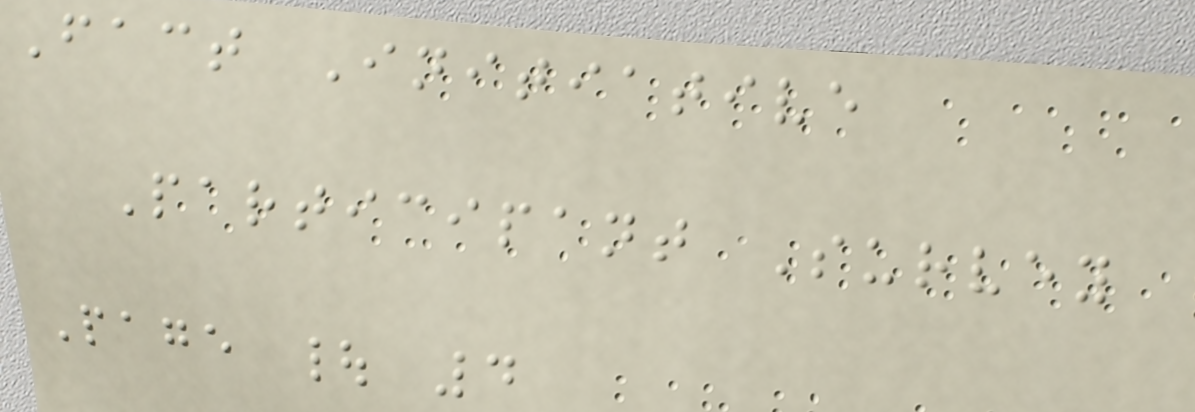Fact Initiative
Participant Survey
Page | 4
